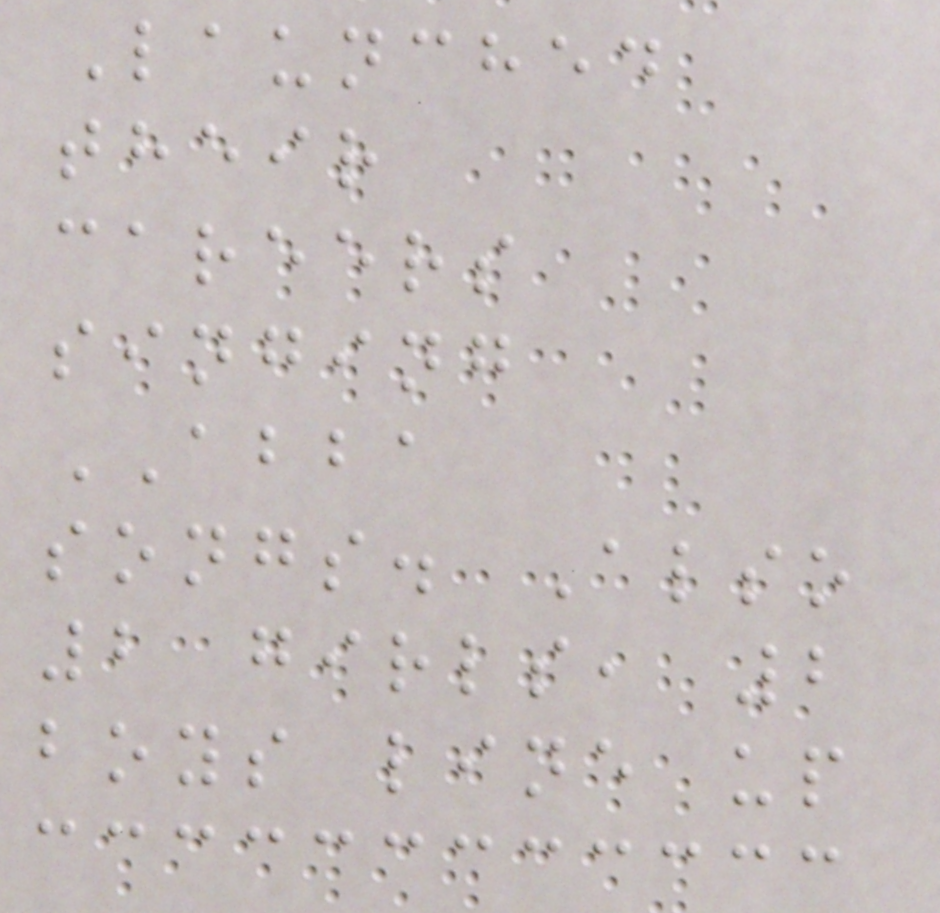Launched
their
careers
singing
ABBA
songs. Also
2 girls, 2
boys line up
